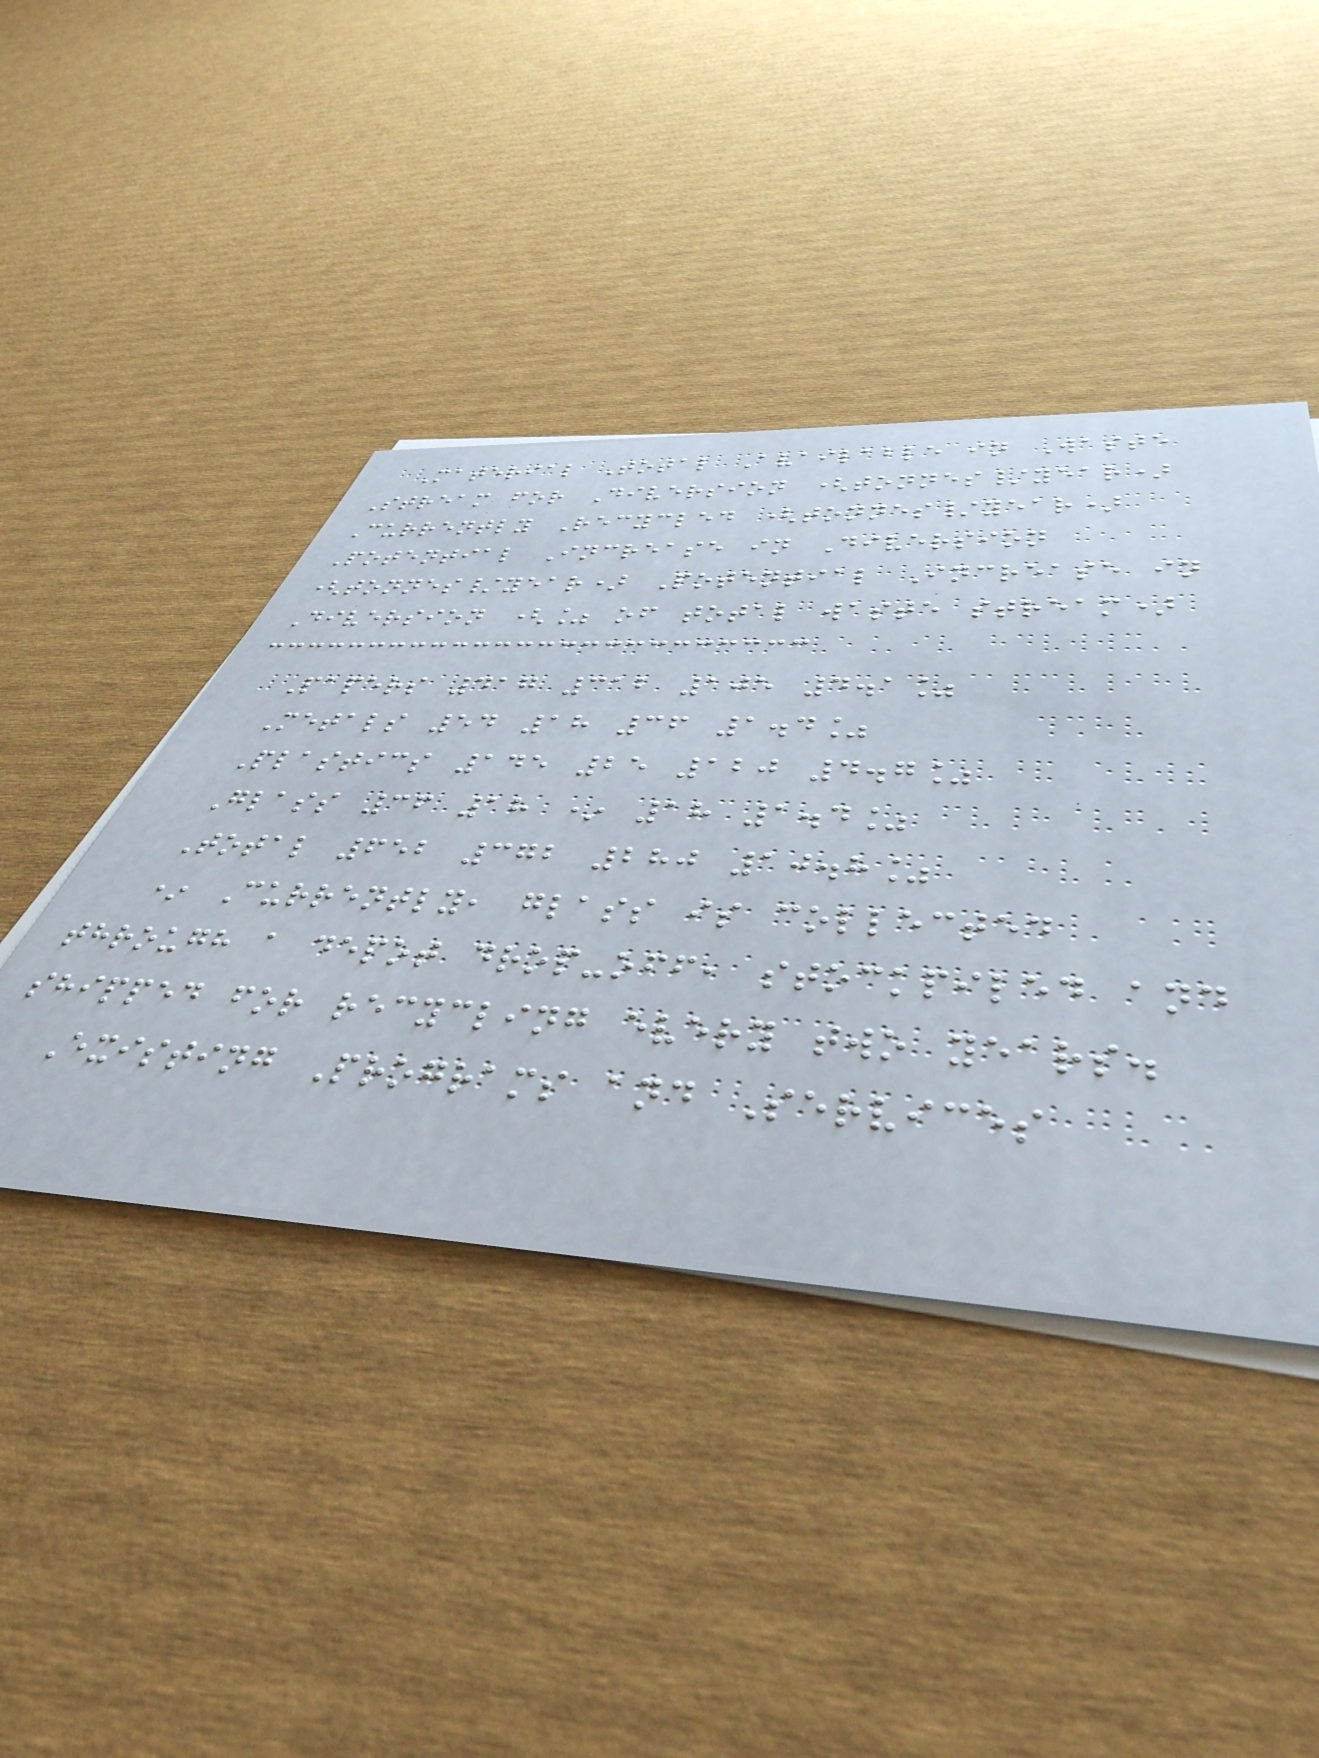Material Total Available in Waste
Stream for Diversion (tonnes/year)
Currently Recycled (tonnes/year)
Potential Increase in Diversion
(tonnes/year) Potential Increase in
Diversion (% of total waste stream)
Papers 417 312 105 4.1%
Metals 54 18 36 1.4%
Plastics 145 25 120 4.7%
Glass 36 18 * 18 1.4%
Total 652 372 280 10.8%
* Currently, glass is collected
through a depot drop-off, stockpiled and
shipped for recycling every two years.
Existing Programs and Services
